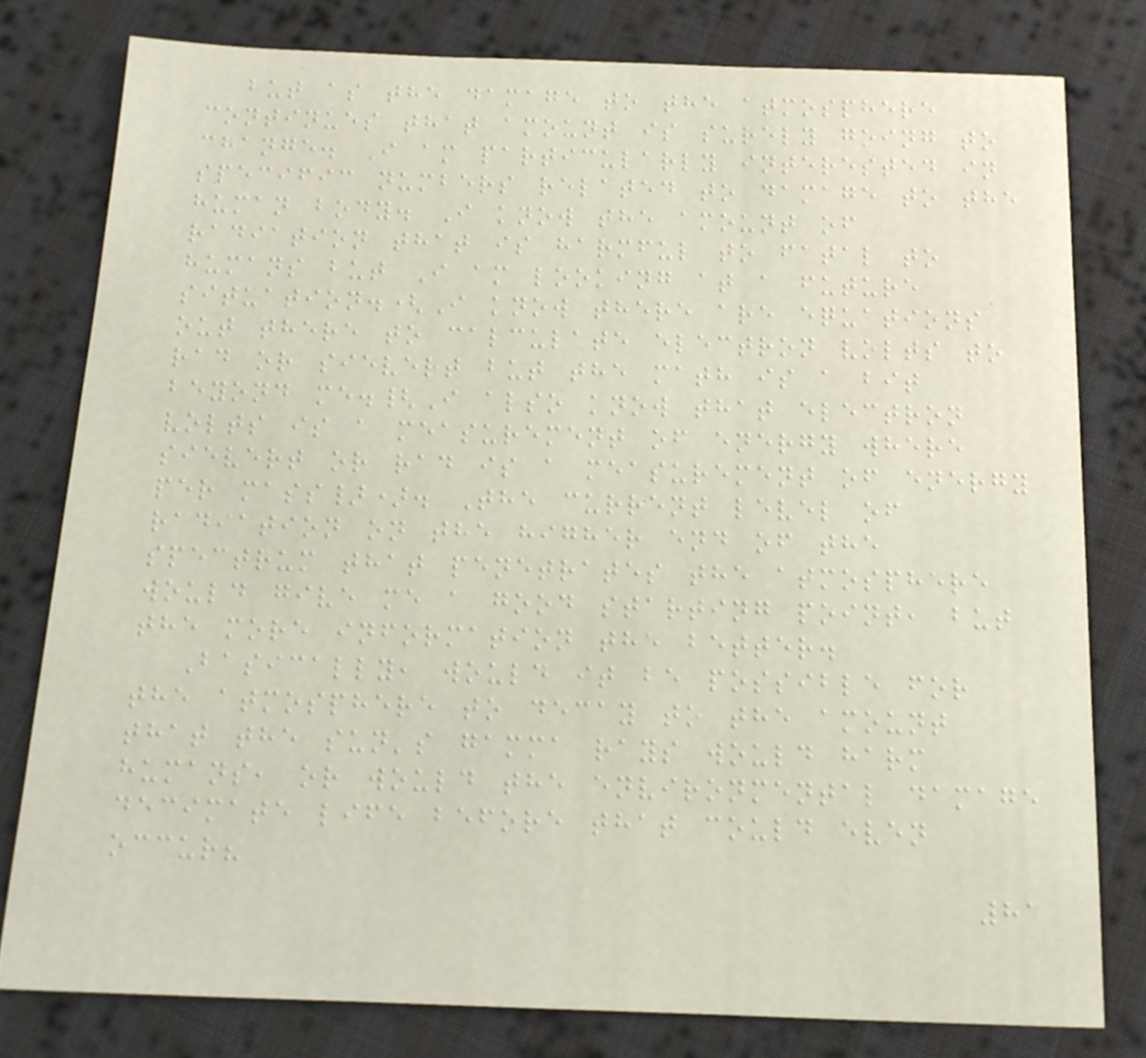but as the damage to the atmosphere
continues that amount is surely going to
change. I am particularly interested in
specific numbers related to damage to the
human body. I know the amount of
radiation that is harmful to fatal to
humans but I am looking at a future
situation.(I know there are equations
out there to calculate electron volts to
rad or sievert but the math is a bit
beyond me.{I also know that electron
volts is a measurement of energy where
sievert or rad is a measurement of energy
per mass}). The current level of
radiation on the higher end of the
spectrum that penetrates the atmosphere
would give me a good starting point, but
the more information the better.
Basically, would it be possible for
the atmosphere to decay to the amount
that the sun's gamma rays would harm
humans, or would the environmental damage
decimate life before that could even
occur?
81
